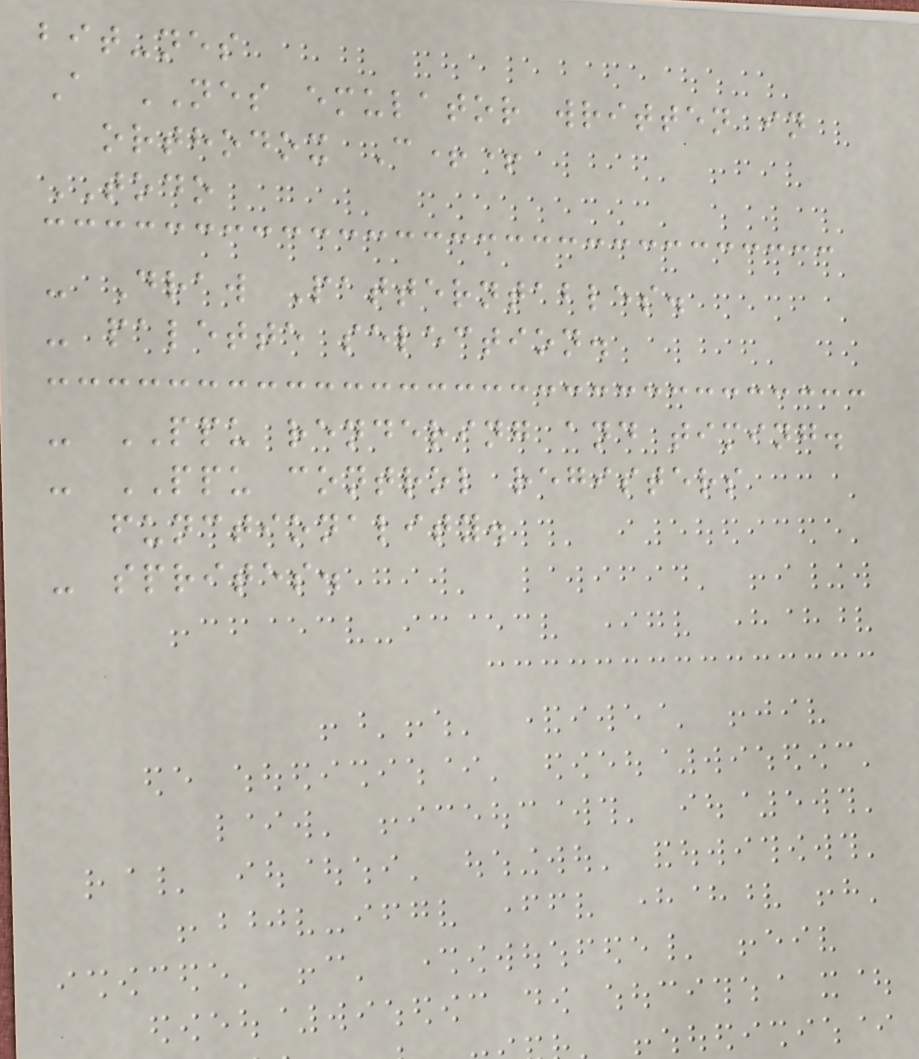bit-nes
A NES emulator written in
orthodox C++
TODO
- Draw Patterntables.
- palette selection.
- PPU rendering and timing.
- PPU control registers
functionality.
- sprites.
